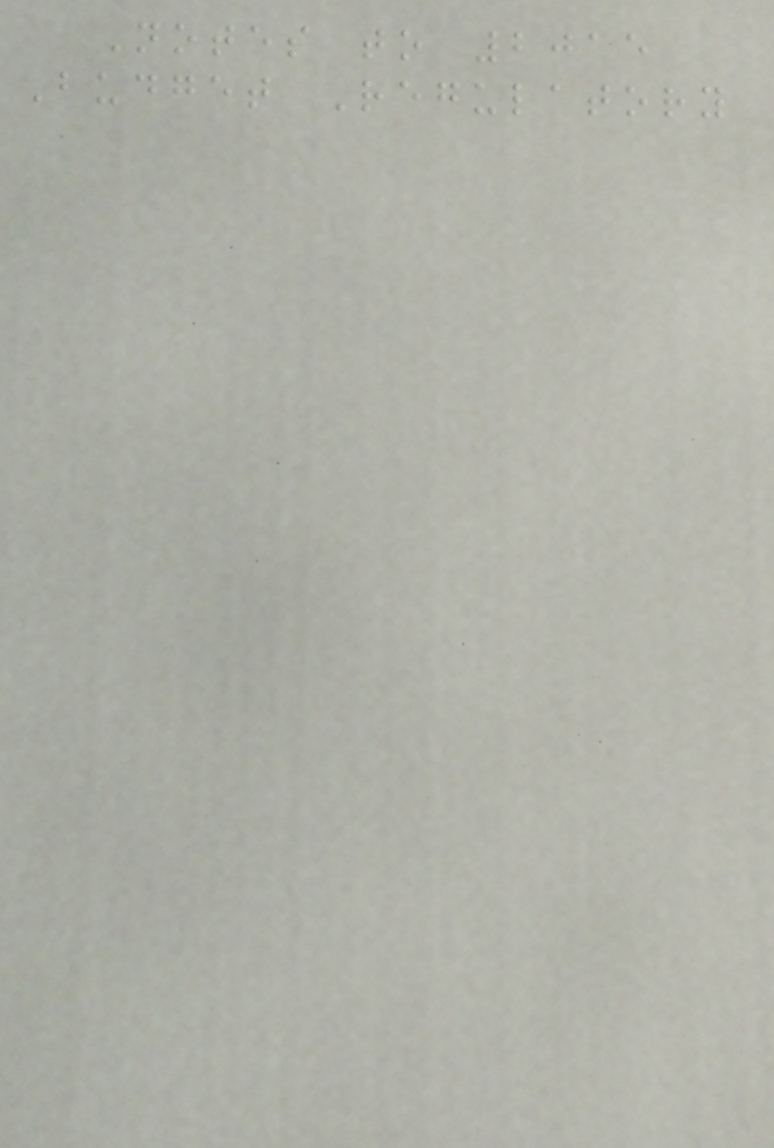Notes to 2015
Budget Regulatory
